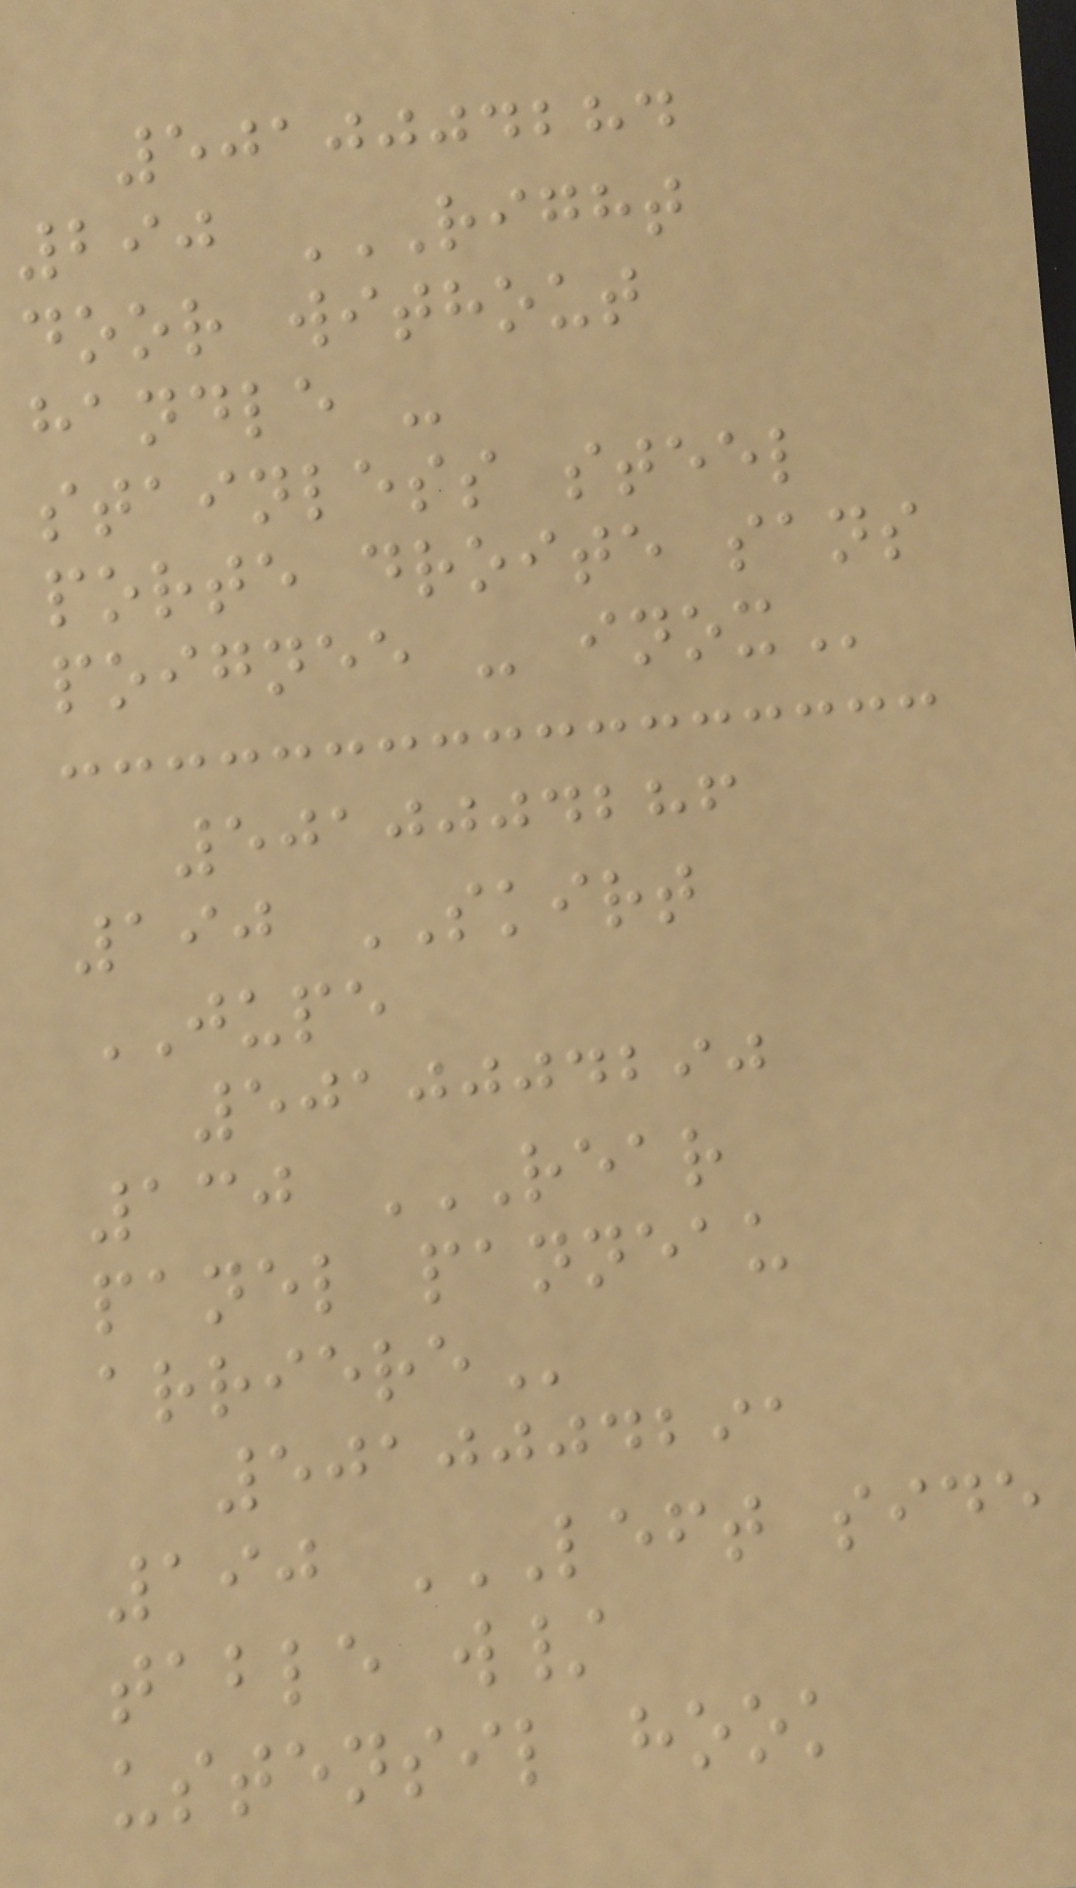5010004284
290 RIGHT
DOOR WITHOUT
HANDLE -
STAINLESS STEEL
PORTE DROITE SANS
POIGNEE - INOX
5010004286
190 SKIRT
JUPE
5010004290
130 REAR
PANEL PANNEAU
ARRIERE
5010004291
190 LEFT SIDE
TABLE W/
USTENSIL HOOK
